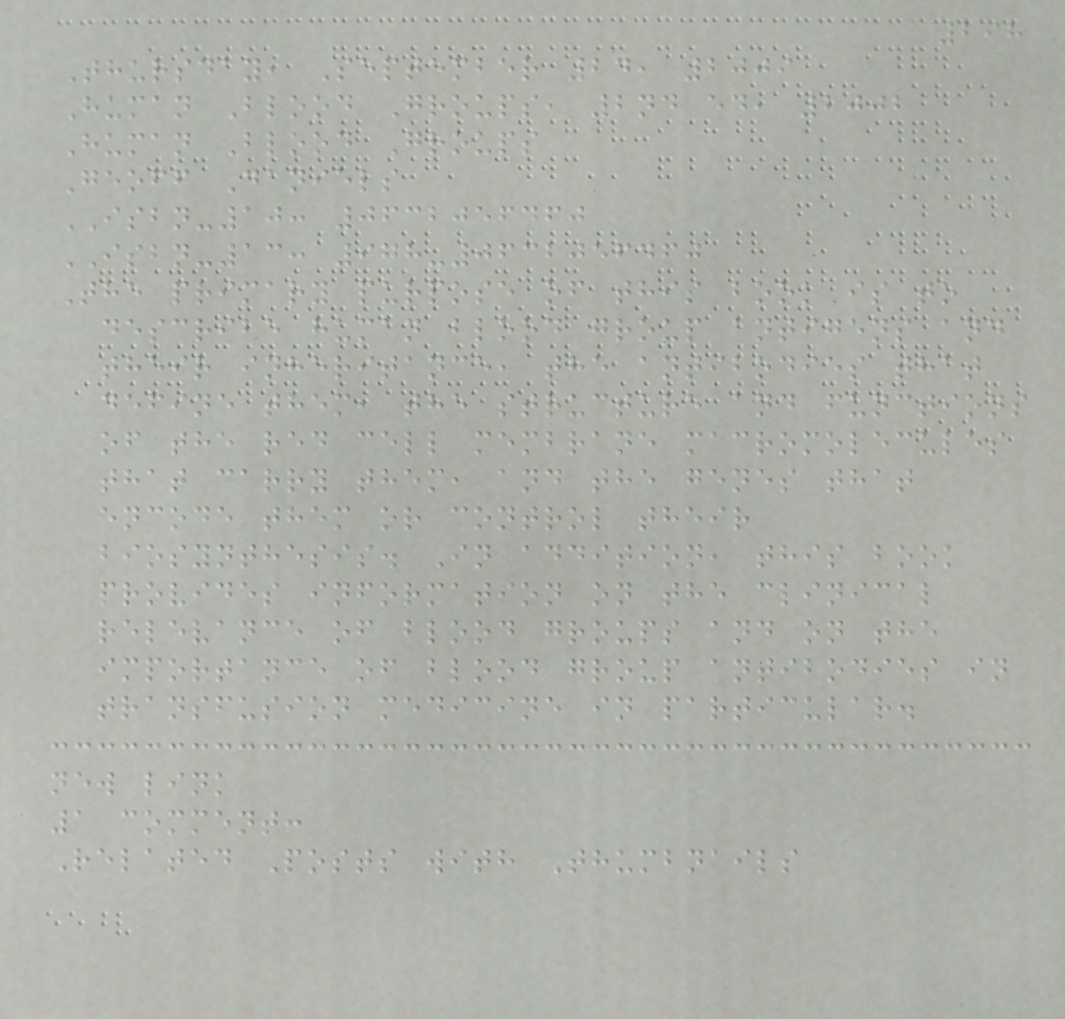298
Thursday, September 24, 2009
Human Blood Groups, 2nd ed, 2002
Human Blood Groups
Geoff Daniels
ISBN-10: 0632056460
ISBN-13: 978-0632056460
The primary purpose of this book is to
describe human blood group antigens and
their inheritance, the antibodies that
define them, the structure and functions
of the red cell membrane macromolecules
that carry them, and the genes that
encode them or control their
biosynthesis. In addition, this book
provides information on the clinical
relevance of blood groups and on the
importance of blood group antibodies in
transfusion medicine in particular.
new link
1 comment:
Related Posts with Thumbnails
